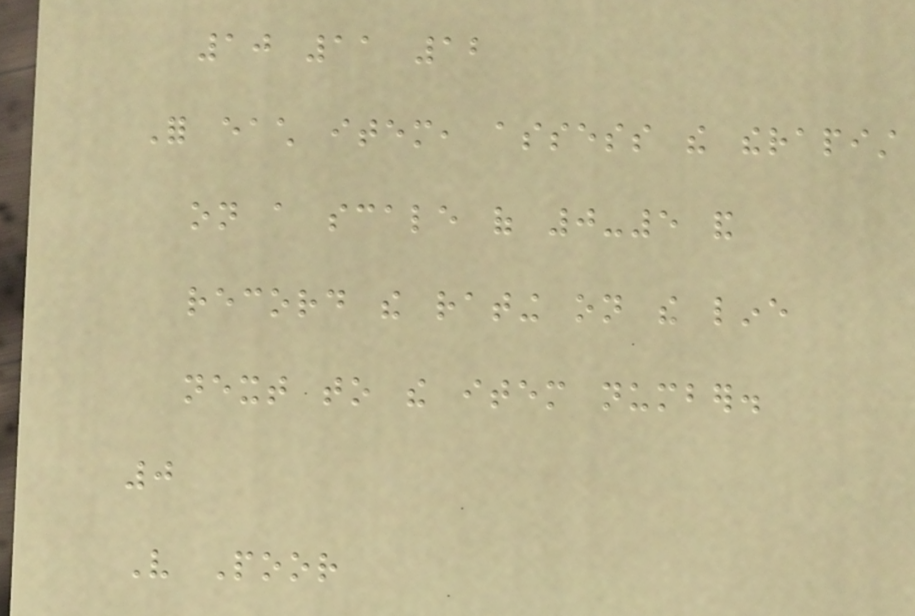10 11 12
For each item, assess the therapist
on a scale of 0-5 and
record the rating on the line
next to the item number.
0
Very Poor
